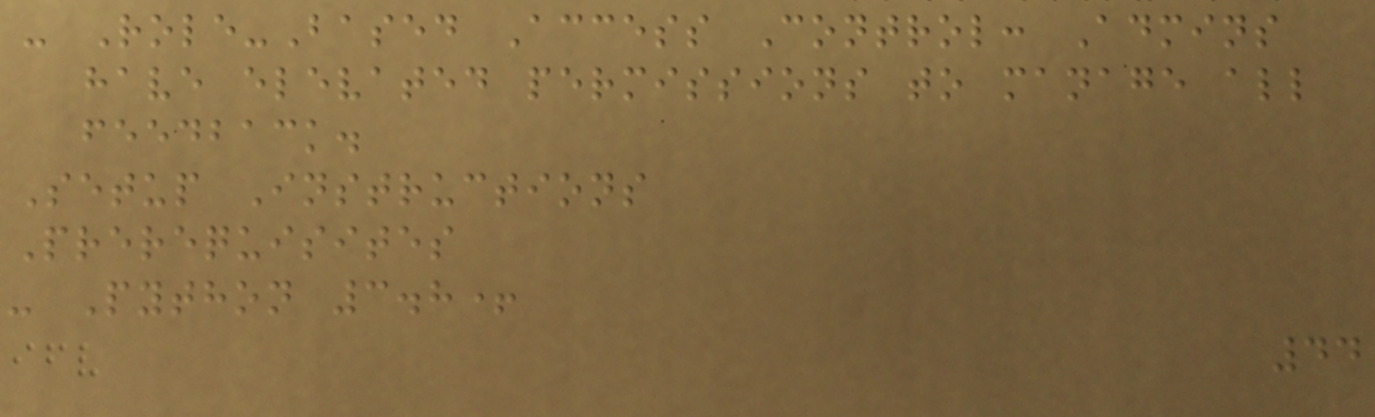- Role-Based Access Control: Admins
have elevated permissions to manage all
feedback.
Setup Instructions
Prerequisites
- Python 3.8+
44
